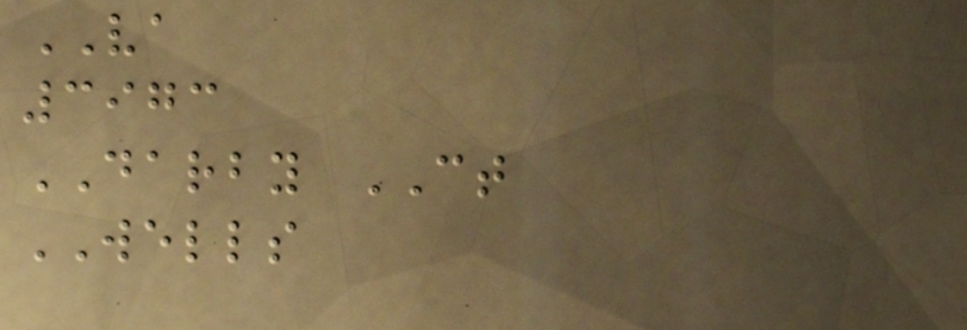VA
3973
DARBY CT
WELLS
